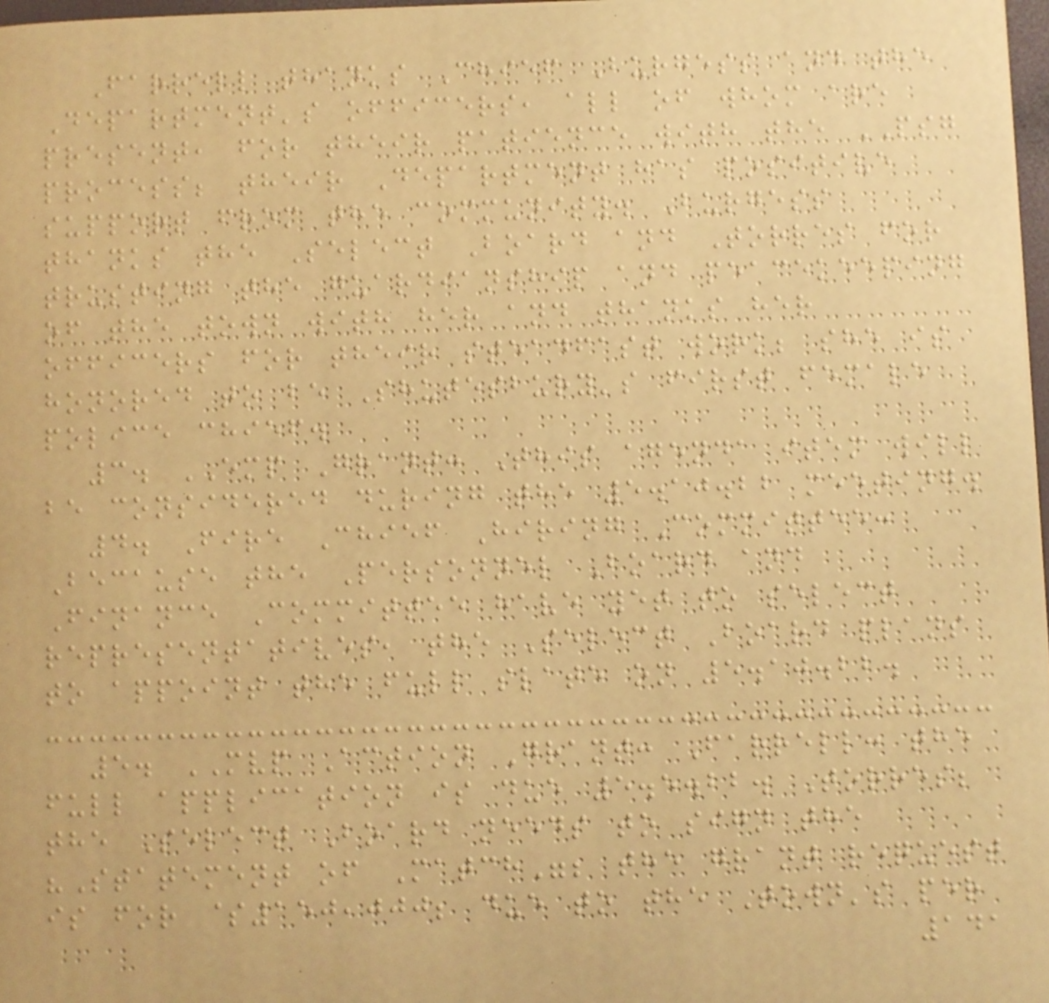Farrell thanks Chief Burgess and the
Department's officers, all of whom are
present, for their patience with the PSG
process; their Department has positive
support from the community. Burgess
thanks the Select Board and Torres for
trusting the guardianship and peacekeeping
of the town with her and thanks her
officers for their steadfast work; she is
honored to be Shutesbury's first female
police chief.
3. EMP Grant: This agenda item will
be considered during the 5.10.22 meeting.
4. Fire Chief Hiring Committee:
Because the Personnel Board and
Finance Committee have yet to select
representatives, the Select Board plans
to appoint the full slate on 5.10.22.
5. MVP Action Grant: Farrell: the
full application is due 5.5.22. Torres;
the Select Board needs to sign the
"Statement of Match"; the grant request
is for $150,000; due to the Town's per
141
